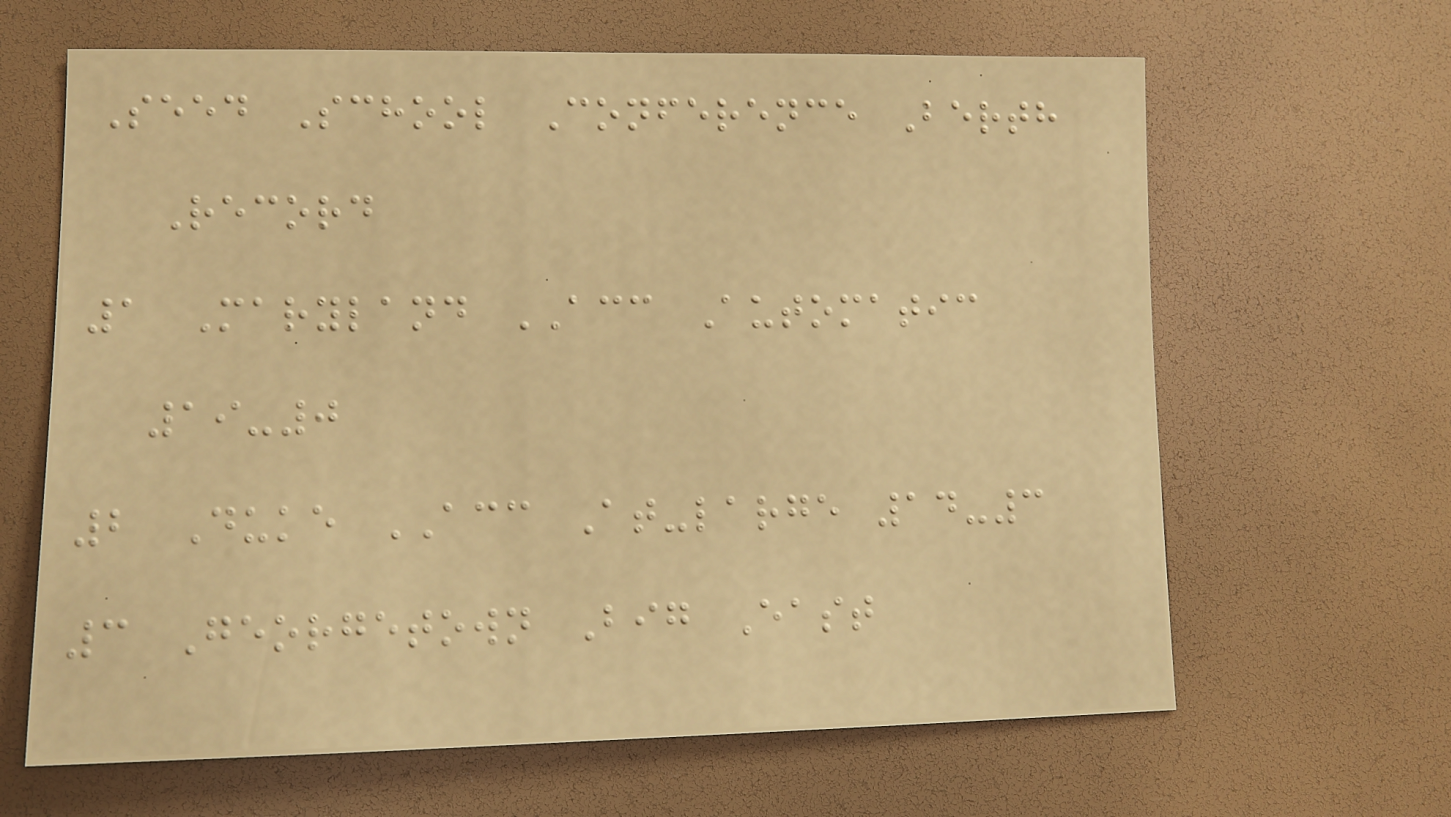Seed School Conference Berth
Record
1 Maryland ACC Automatic
19-0
2 Duke ACC At-large 14-3
3 Georgetown Big East
